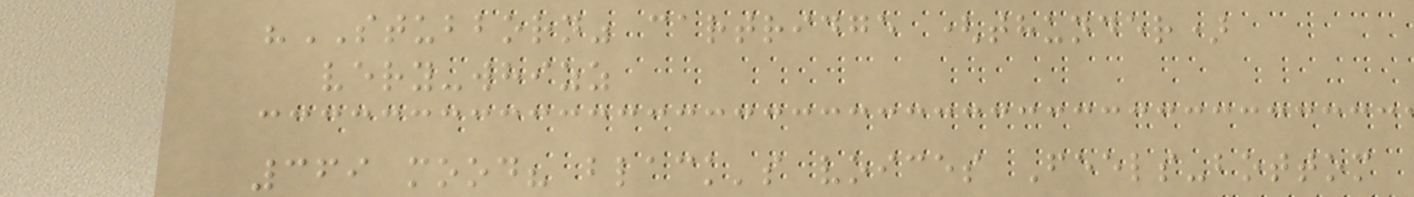"STUBBORN" cartridge (thunder)
very-whizz
369 mood? black's voices Feels-bottom
